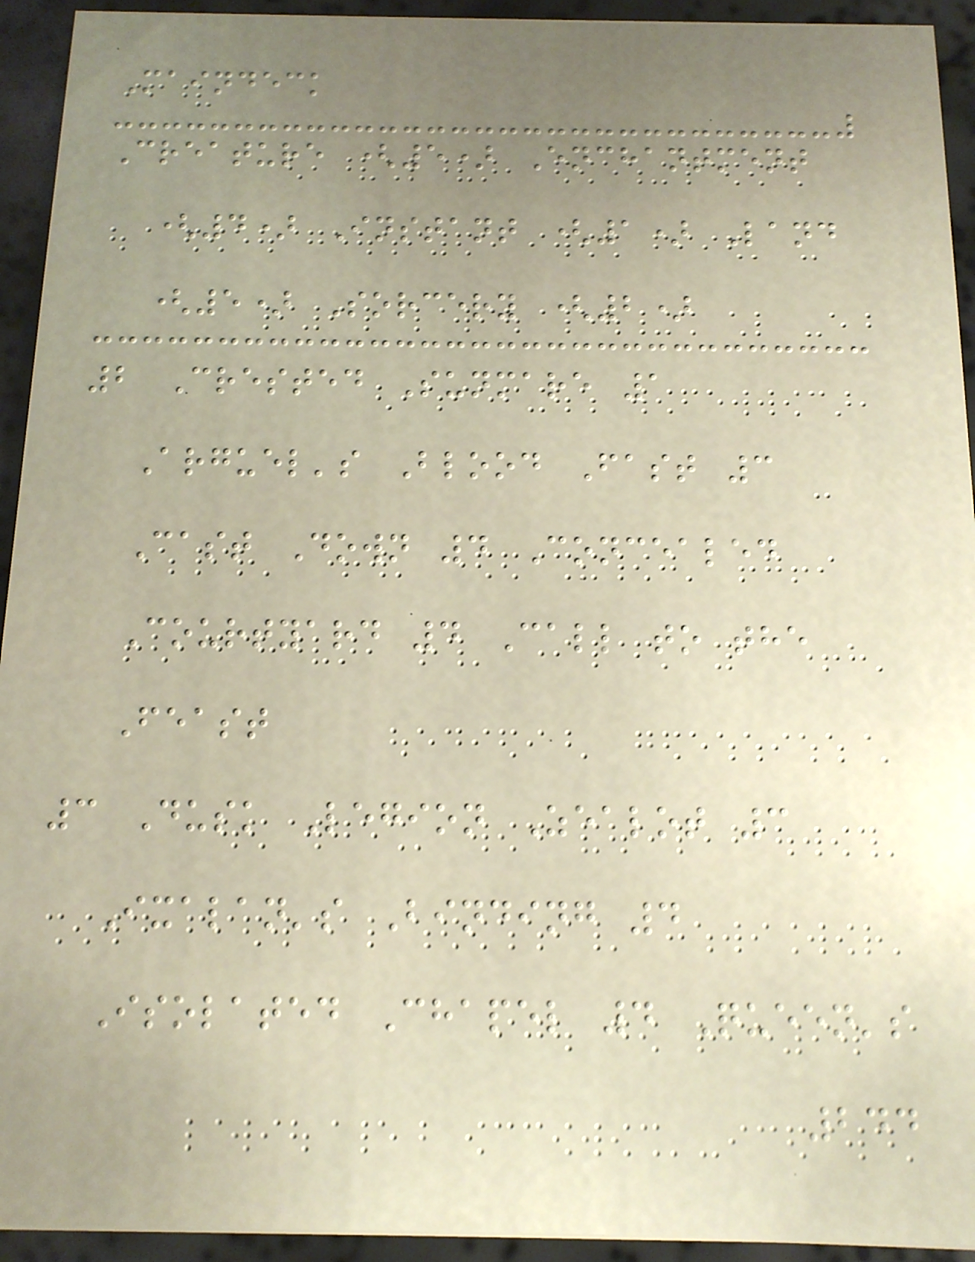Maindeck
Creature (5) Enchantment
(4) Instant (1) Land
(5) Sorcery (2)
2 Crested Sunmare 1
Arguel's Blood Fast 3
Cast Down 4 Concealed
Courtyard 4 Call to the
Feast
3 Dusk Legion Zealot 3
Ixalan's Binding 4
Isolated Chapel 4 Queen's
244
